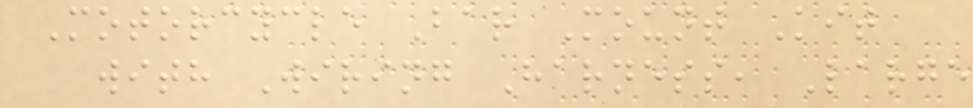Motorcycle Bar Mount Kit
with Wiring Harness, Large
